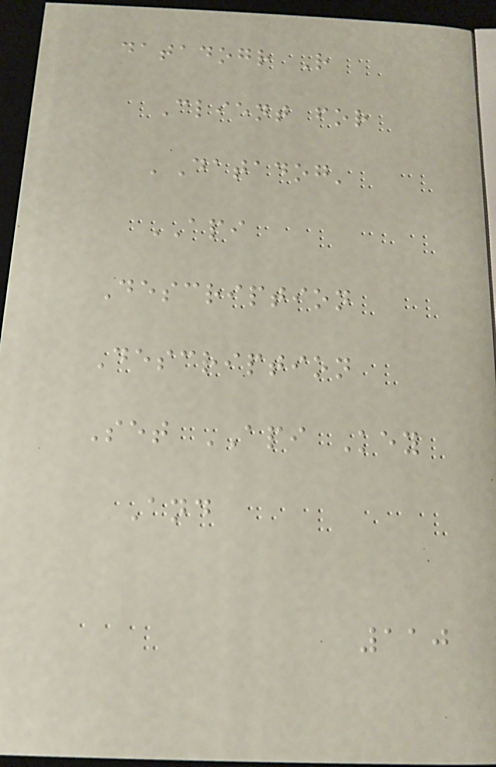datadogr R
Client for
'Datadog'
API
Description
Description
Set API Key
And
110
